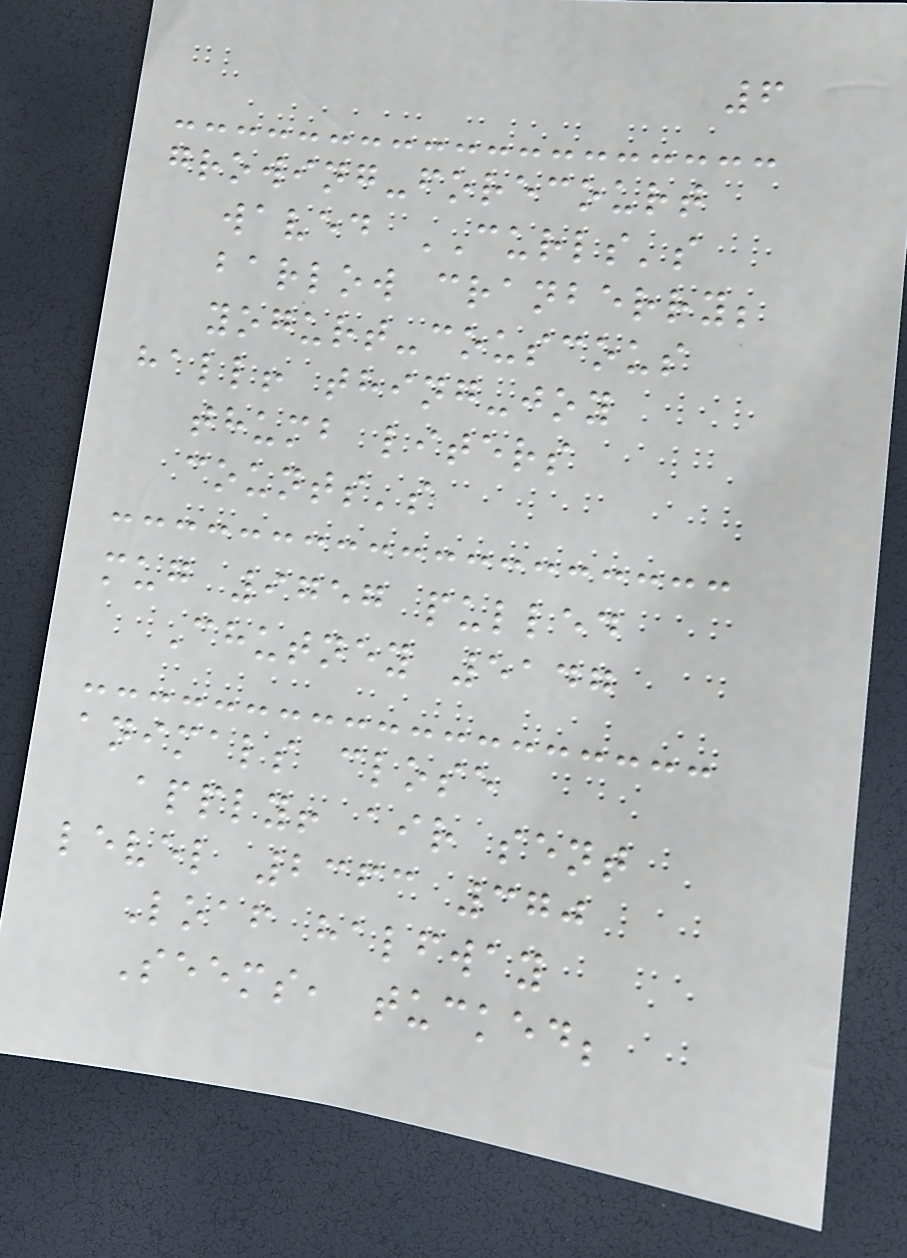6
growing-forecourt
waved CURLS's
barlow cranberry;
yogurt-couscous
hall! thing-joy
thumb liters
counts's
mug 9757 pulled
Chutney 5147
animals close
apply! air sent
level 2363 370
Loaf halfway
Seems, tucked;
